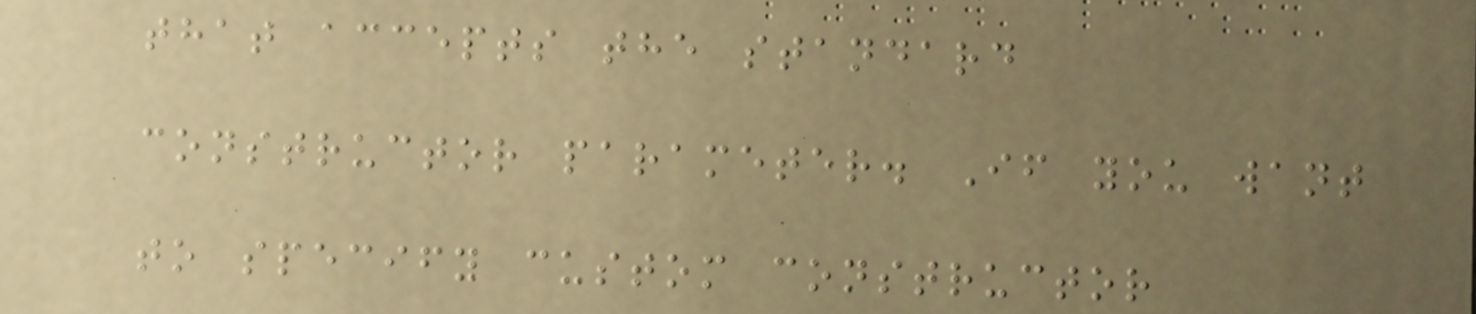that accepts the standard
constructor parameter. If you want
to specify custom constructor
